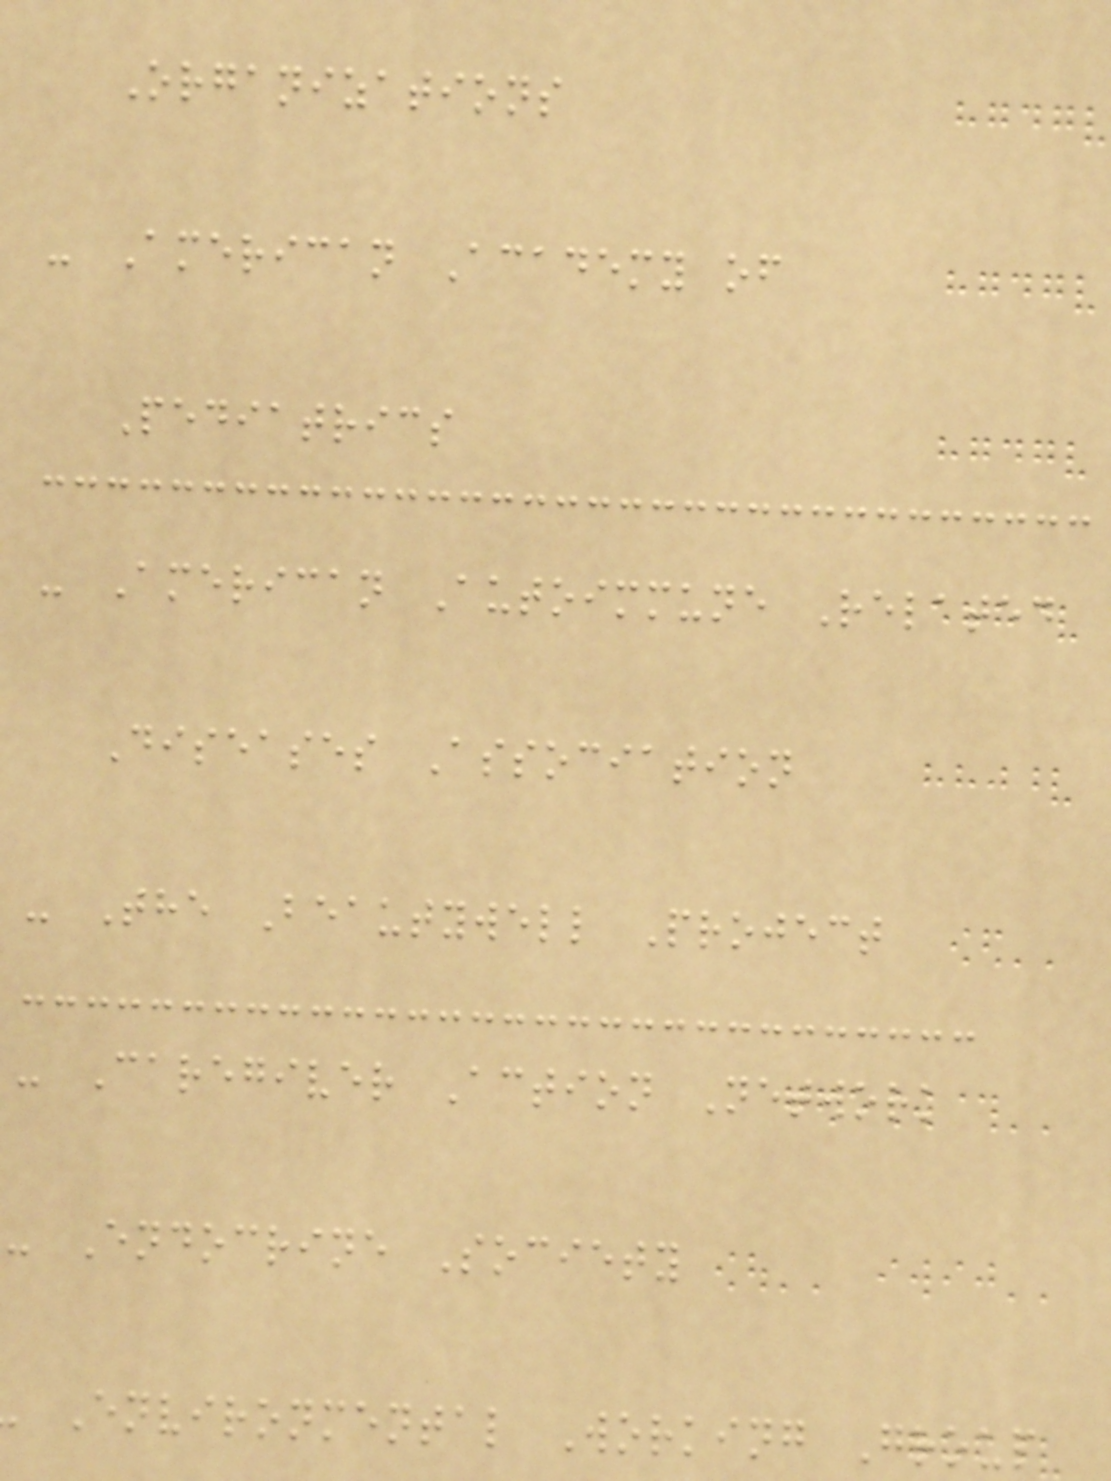Organizations
- American Academy of
Pediatrics
- American Autoimmune Related
Diseases Association
- The Beautywell Project
- Caregiver Action Network
- Endocrine Society
Environmental Working Group
